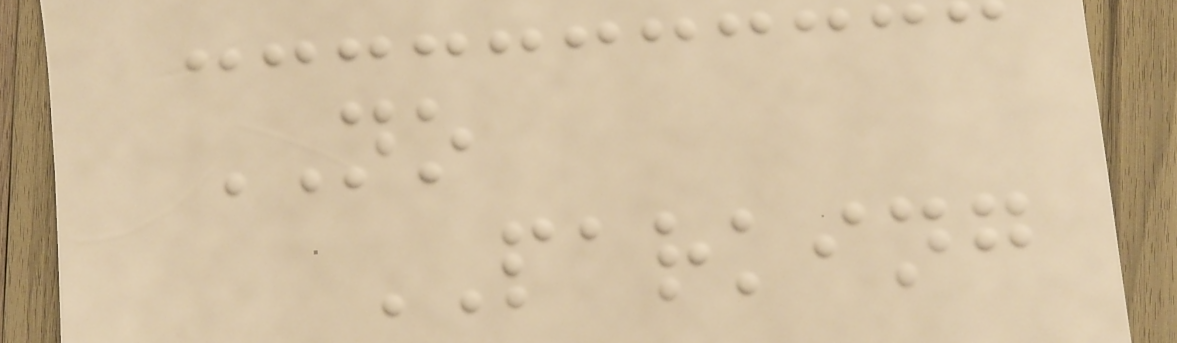NO
PARKING
